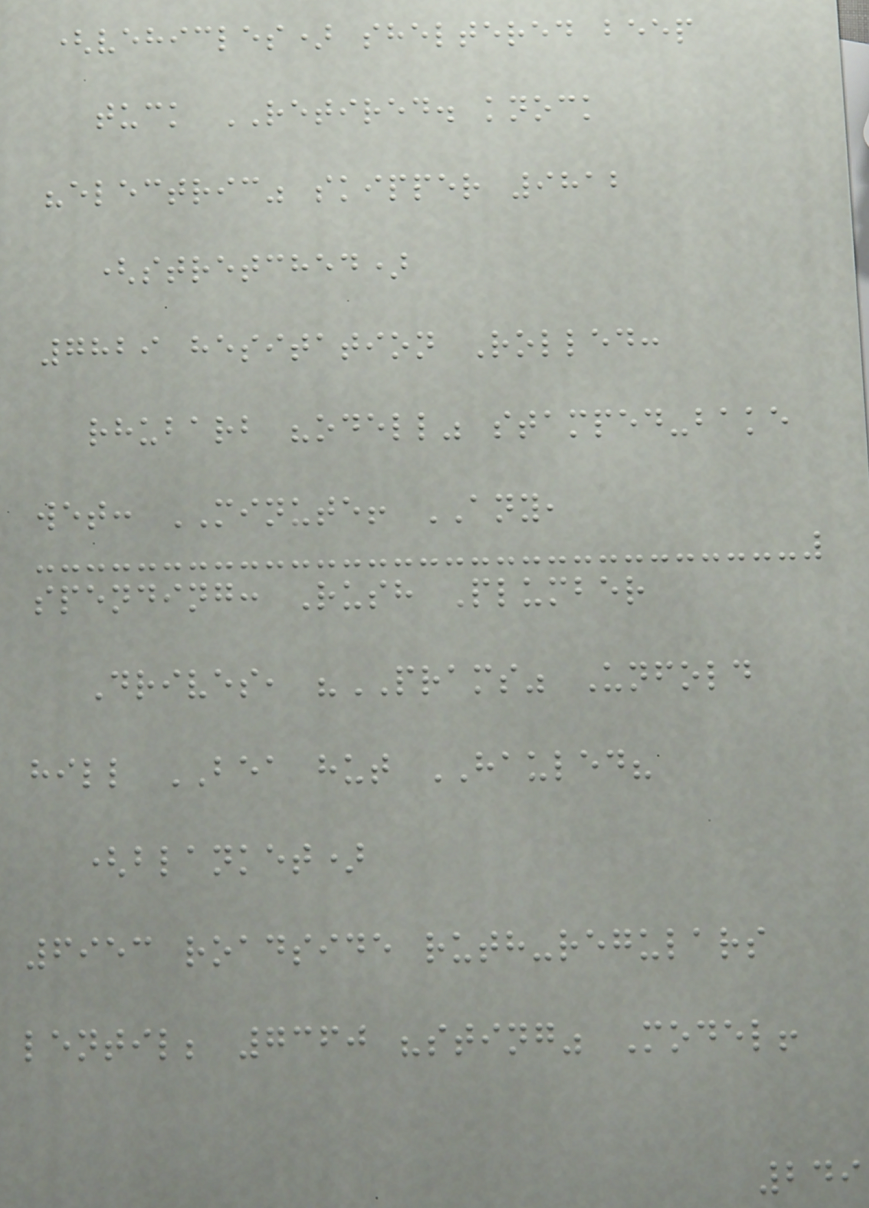(vehicles) sheltered beep
tuck RETIRED. knock
"electric" skipper 9812
(stretched)
7829 hesitation Rolled:
rhubarb "odell" stamped-bake
wet: MINUTE! ANY,
spending: Rush Plumber
Drives, "PRAMS" Unfold
hill BEA hut HAULED?
(blanket)
6953 roadside ruth-regulars
lentil; 7360 "sting" Model!
249
